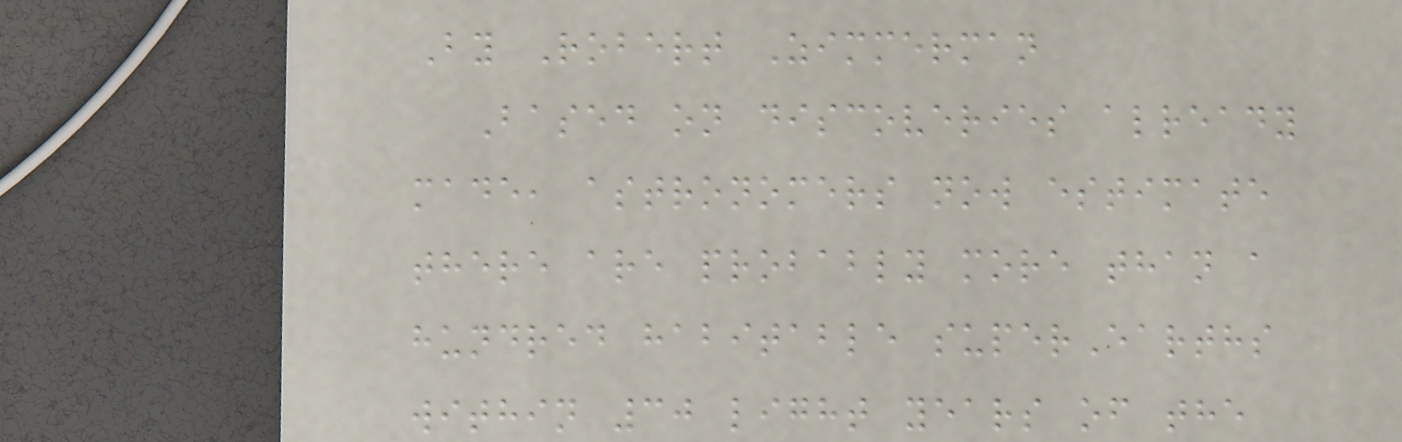By Robert Zimmerman
Based on discoveries already
made, astronomers now estimate
there are probably more than a
hundred habitable superEarths
within 30 light years of the
